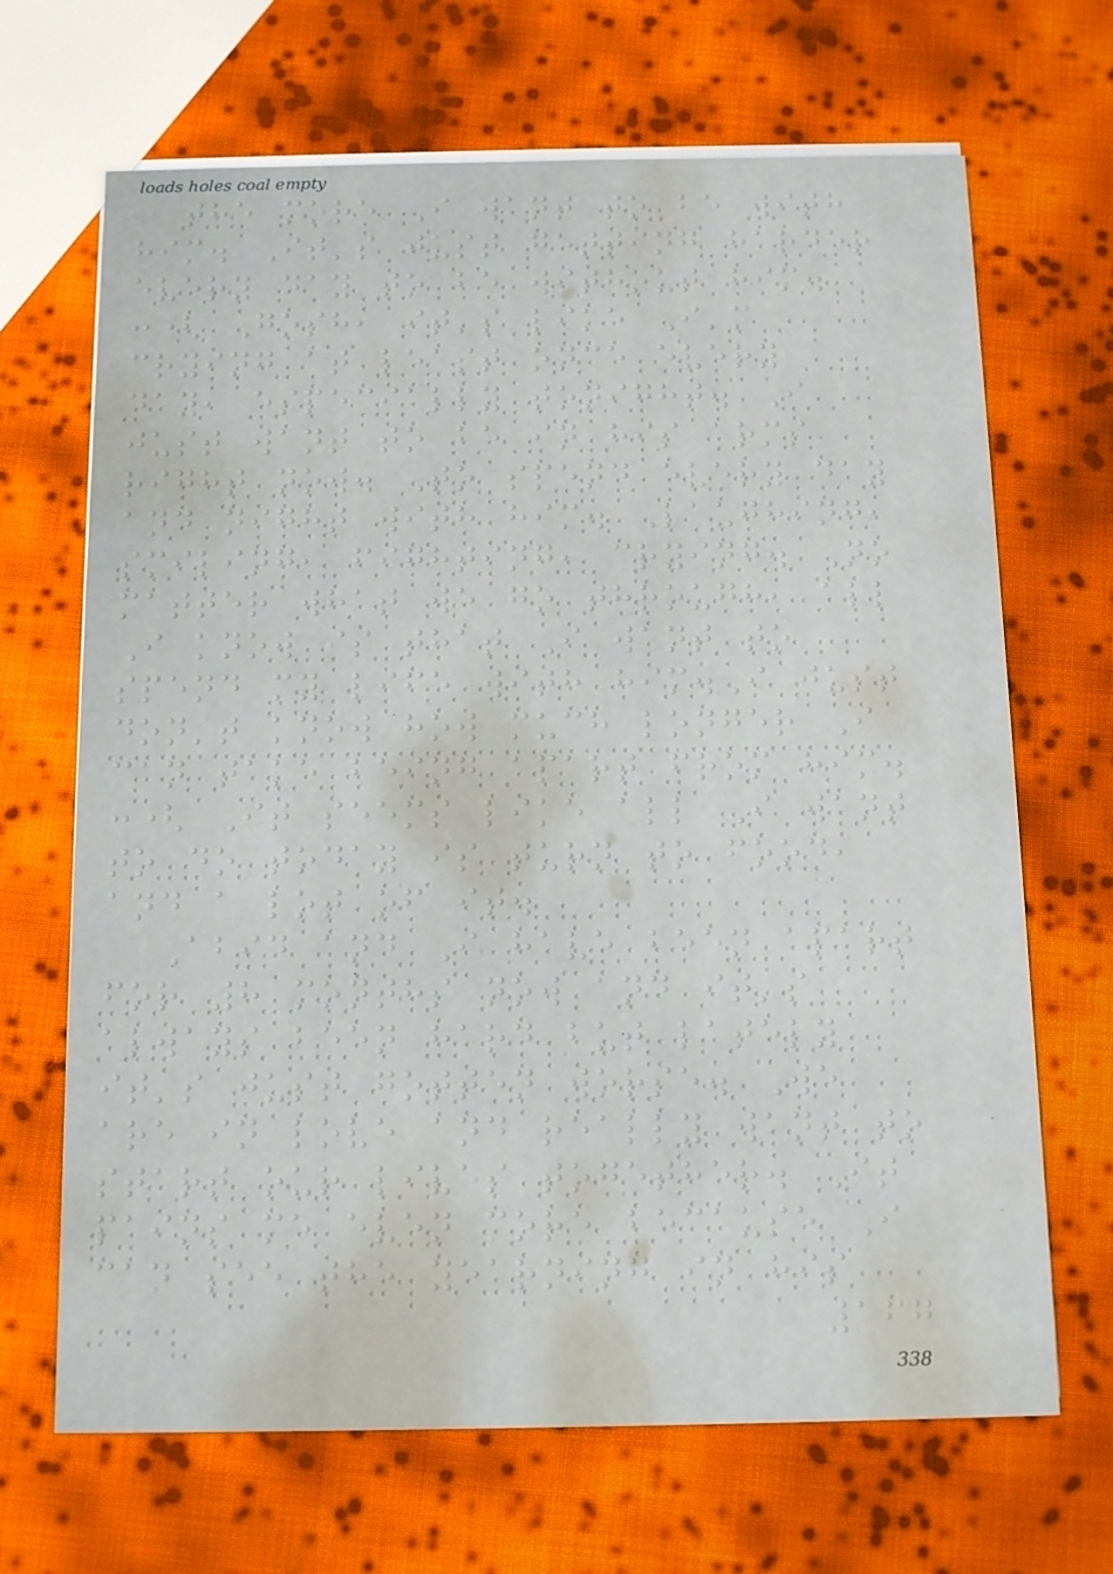the more I want to be with
him. It's just getting harder
every day to be without him.
:( Gosh, it's like I'm
crying at least once every
day, especially tonight. I
just want to be in his arms
right now. To spend every day
and night with him. Laughing,
smiling, fighting, crying. No
matter what we go through, all
I know is that I want to
spend my life with him.I just
don't know how much longer I
can take being apart from him.
:( It seems like all I want
to do today is turn to food,
and a lot of it.
Abid and I have been apart
for 8 months now and it's
always been hard but lately
it's just gotten worse. We
are in love and really want to
start our lives together. It
pains me even more because I
can see the yearning in his
167
